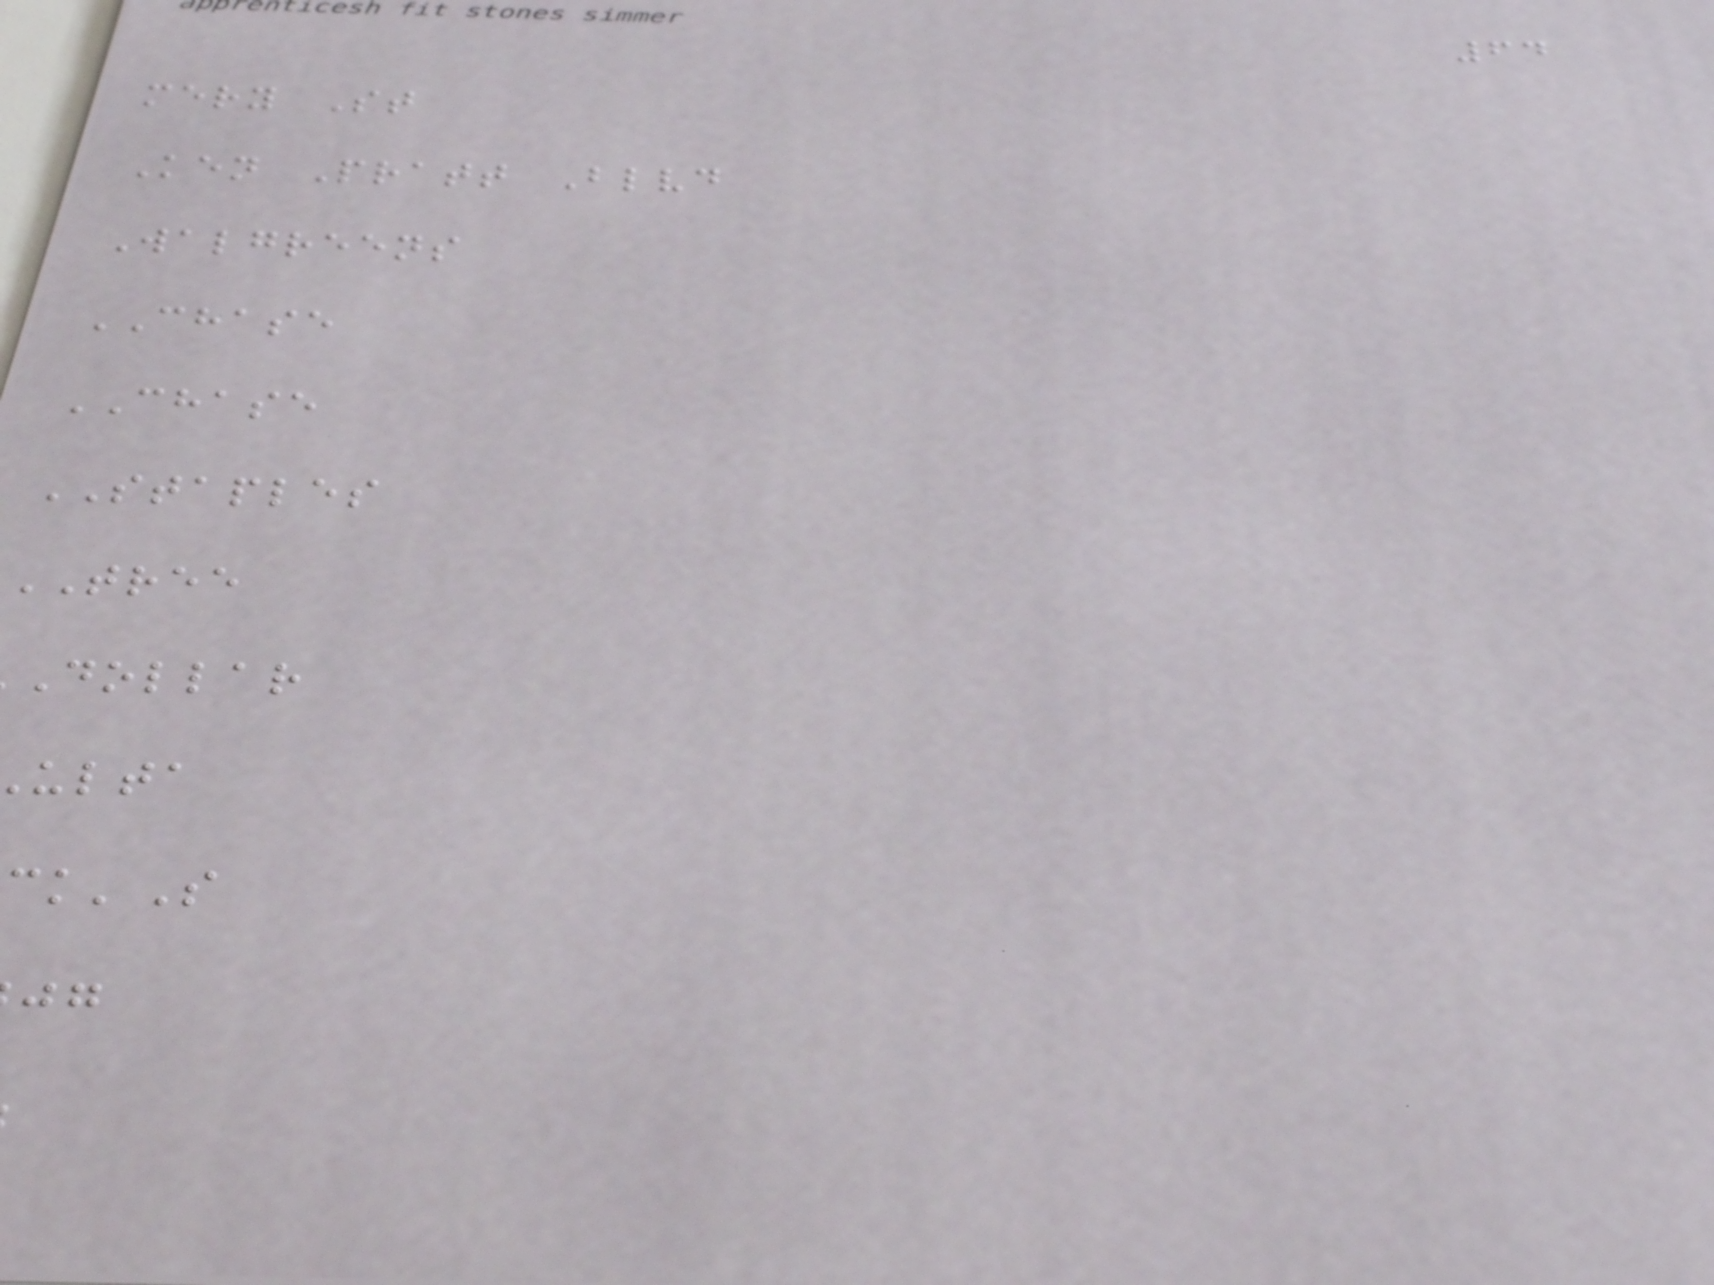64
mery St
Ken Pratt Blvd
Walgreens
CHASE
CHASE
STAPLES
TREE
dollar
ulta
